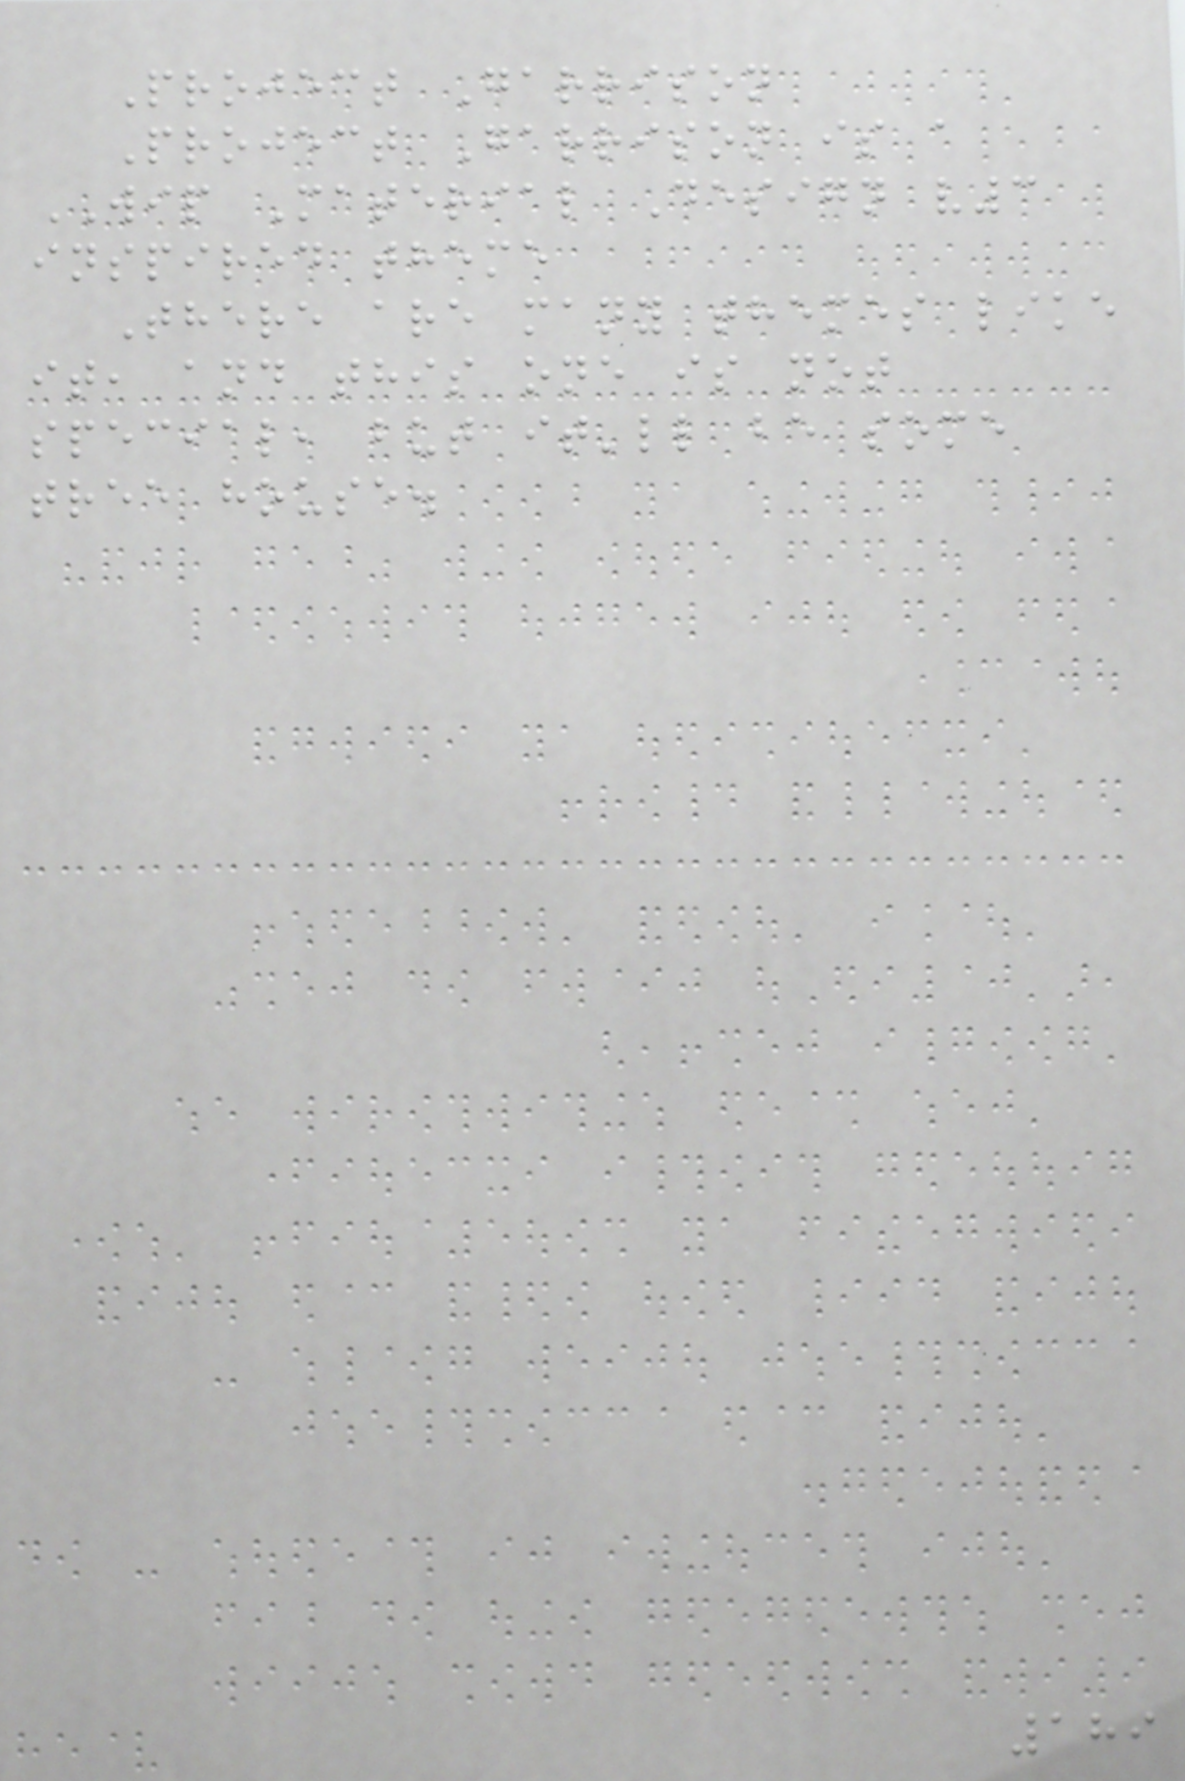Project Garrison
Project Garrison is a
WIP Material Design v3
inspired theme
There are many themes like
it, and this one is not
special, but it'll be some
tree house.
189
